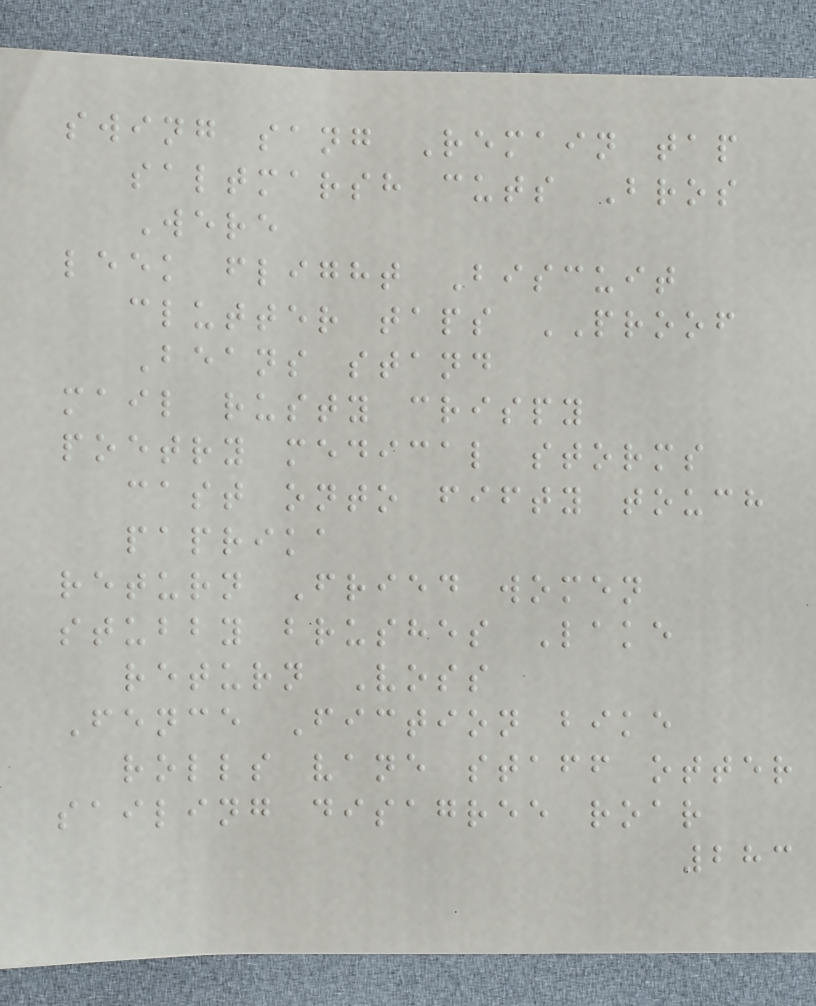swing sang Remain tap
saltmarsh cuts Bros
Were
leek flight Biscuit
clutter taps PROOF
Beans stand
mail rusty crispy
poetry medical storms
cast onto fifty touch
paprika
return Fried women
stubby brushes Lake
return Voss
Fence Fiction bike
rolls vane staff otter
sailing disagree roar
283
